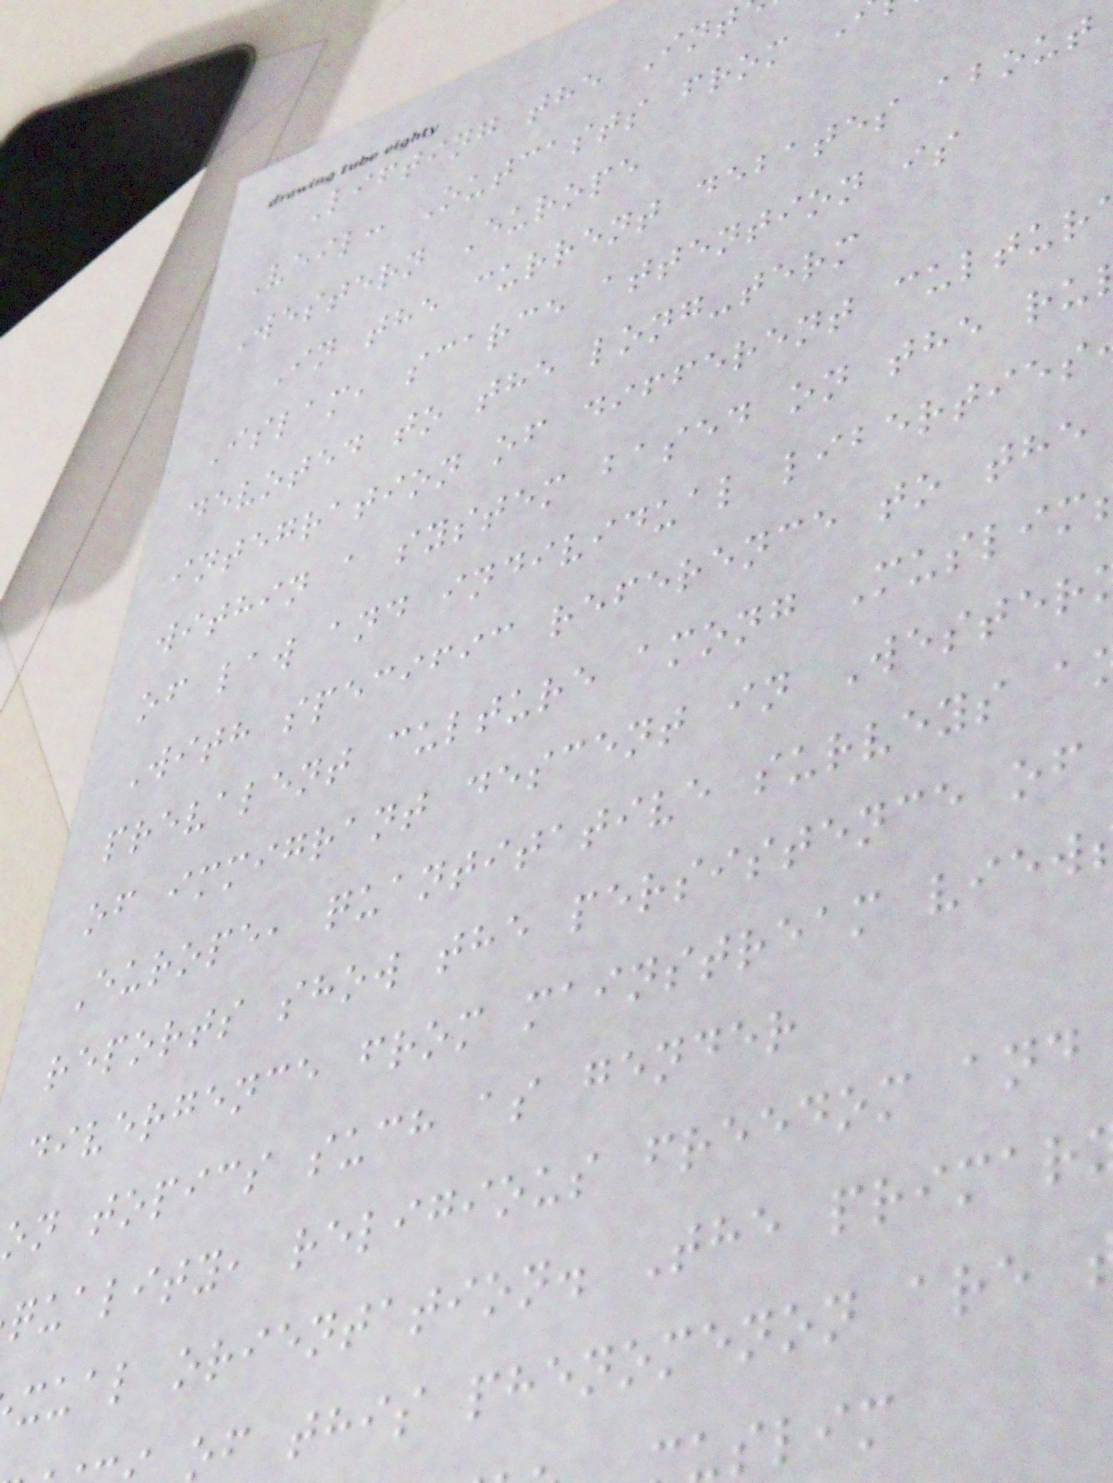Lifting the Int
Veil: Outcasts from
Western Europe
In the current debates about
Islam, scarce attention is
devoted to the long-term
integration of different cultur
within a system based on the ru
of law and individual liberties
With specific reference to the
prevalent culture among Muslim
of immigrant descent in Wester
Europe, quantitative surveys a
reports show the persistence of
divergence from mainstream view
on topics such as gender
quality, religious freedom and
xual orientation. The primar
of this phenomenon are
